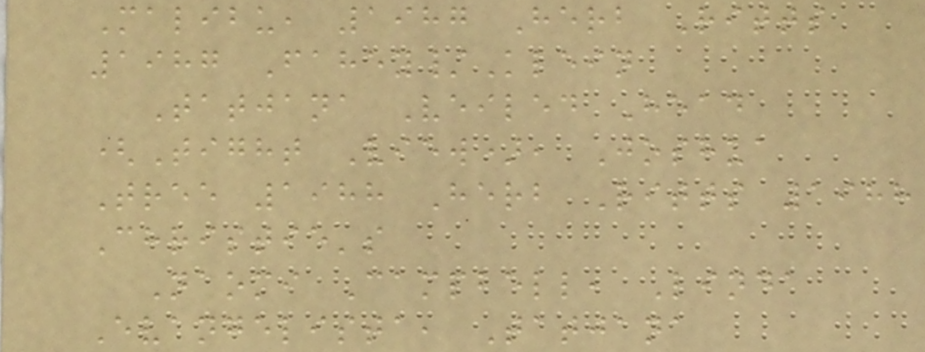Malibu, 1987 Herb Ritts
1987 Fahey/Klein
Tatjana Veiled Head
(Tight View), Joshua
Tree 1988 Herb Ritts 1988
Christie's
Naomi Campbell, Linda
Evangelista, Tatjana
